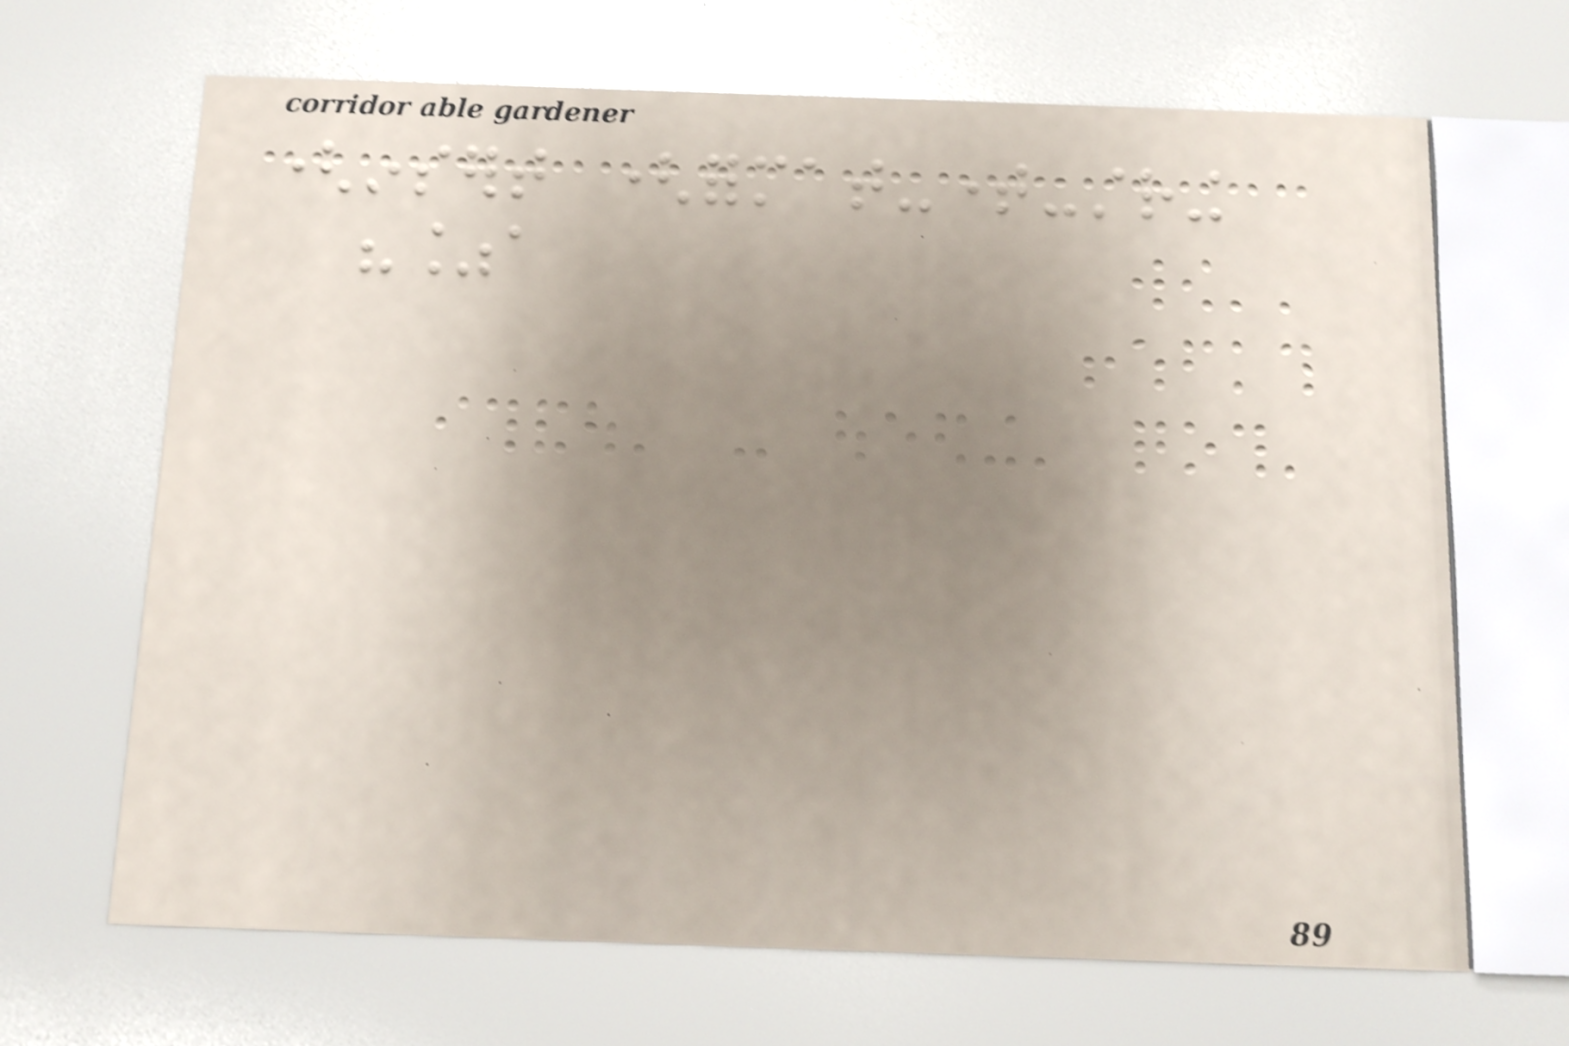(insert (format-time-string
"%a
